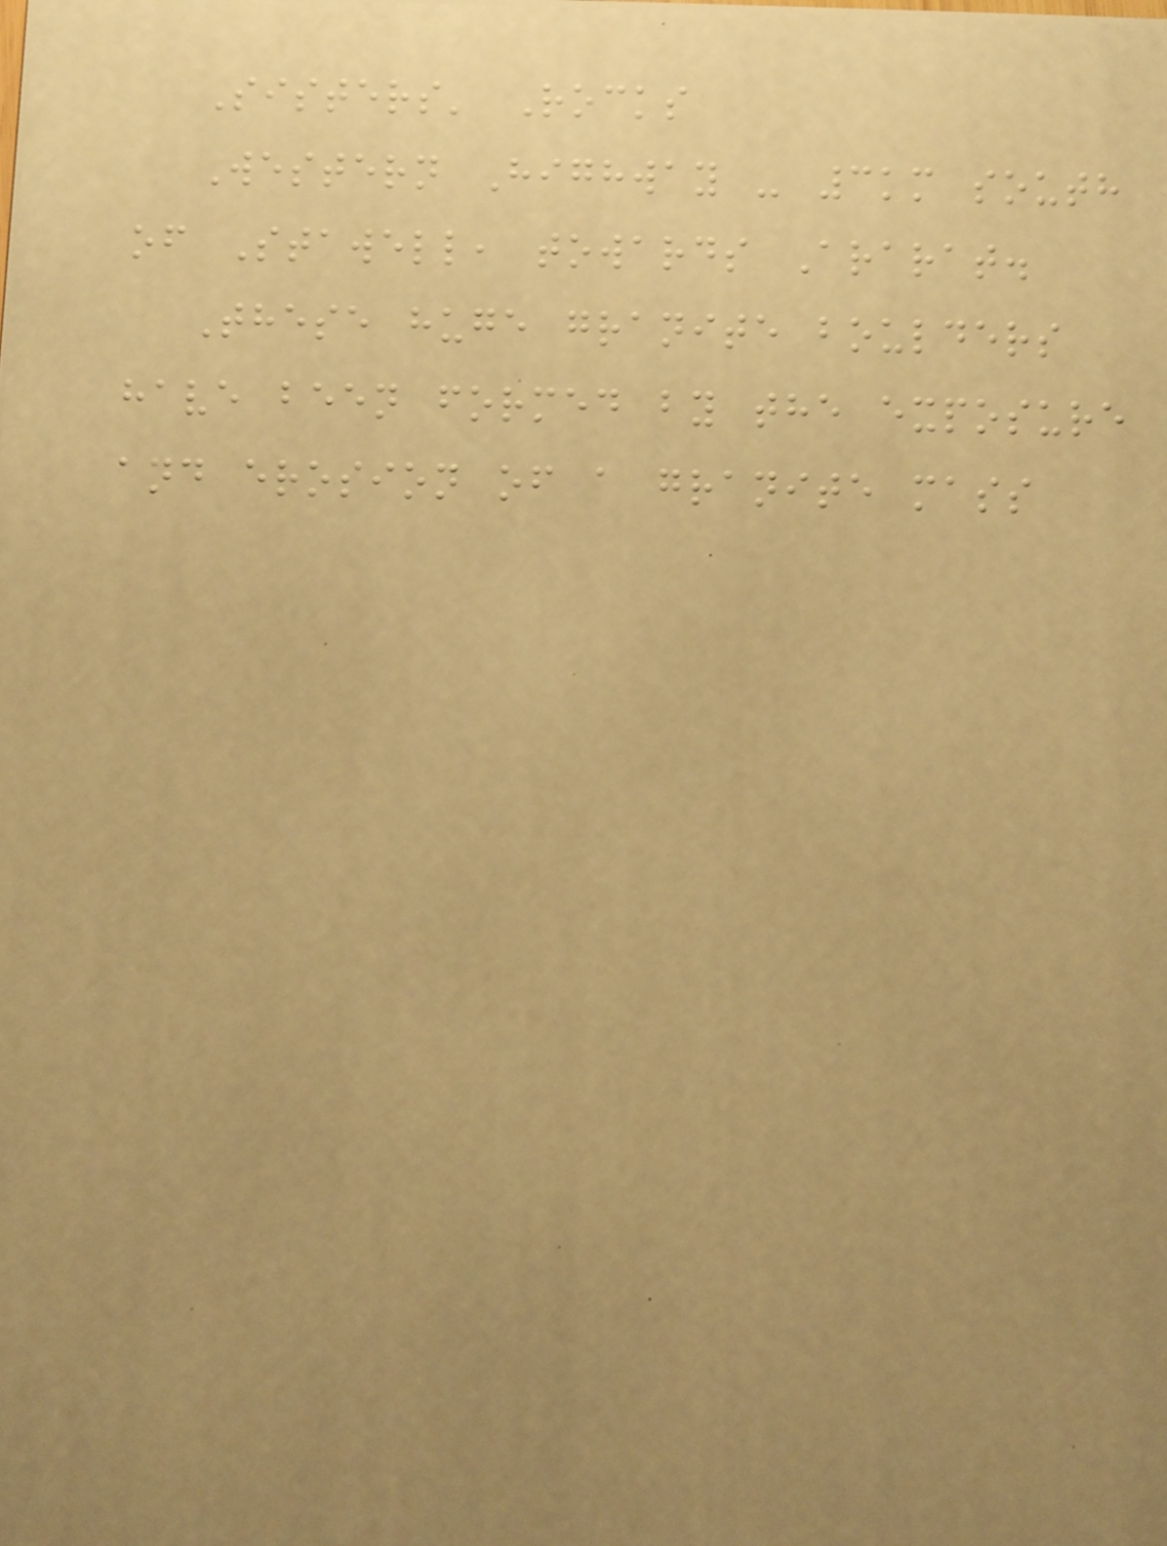Sisters' Rocks
Western Highway - 3km south
of Stawell, towards Ararat.
These huge granite boulders
have been formed by the exposure
and erosion of a granite mass
